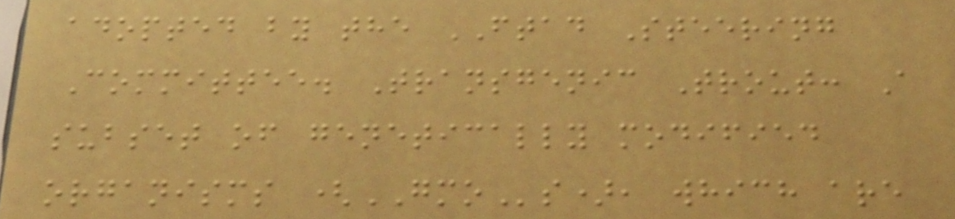adopted by the FTAD Steering
Committee. Transgenic Trout: A
subset of genetically modified
organisms (GMOs), which are
